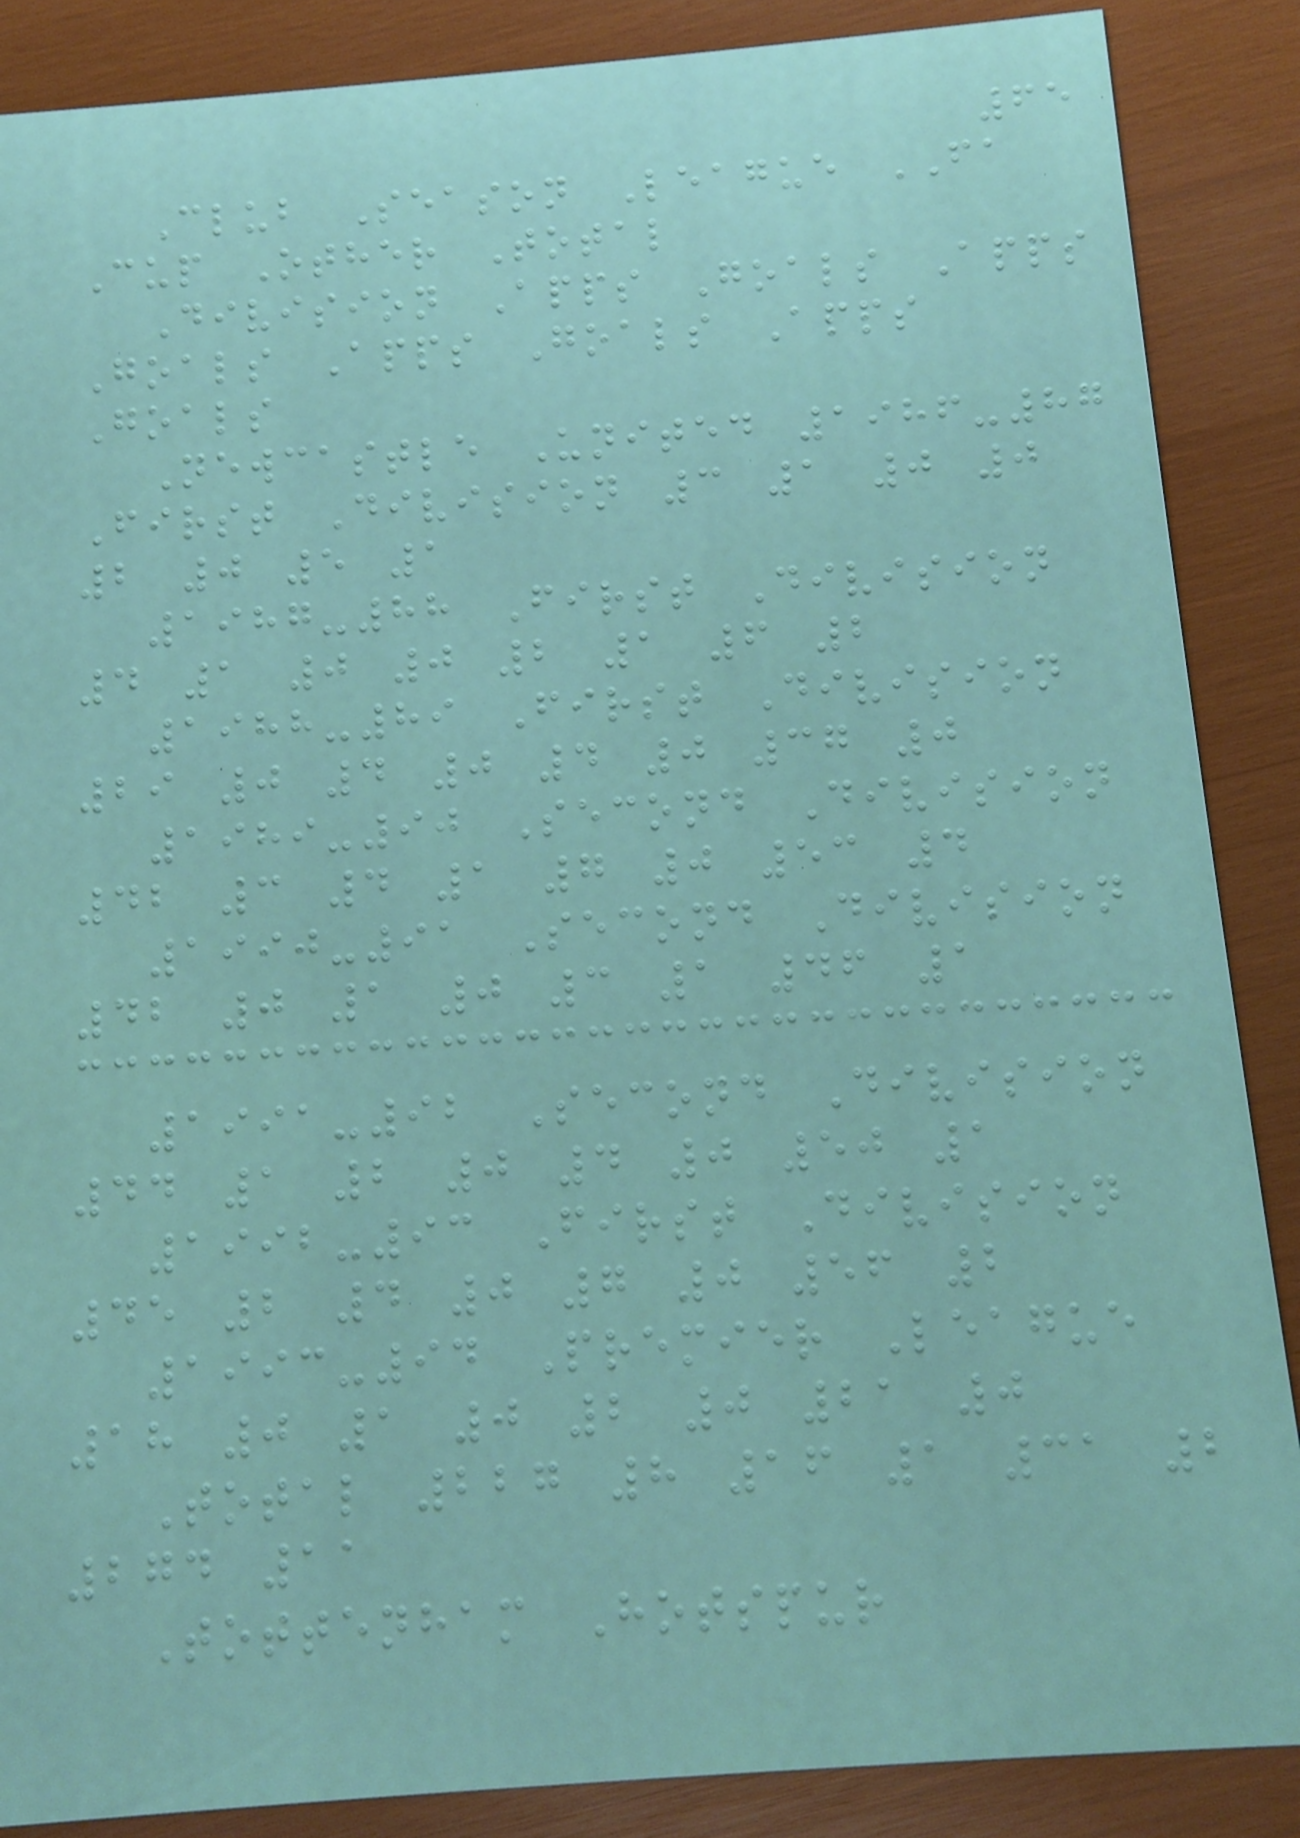65
Club Season League FA
Cup Other Total
Division Apps Goals Apps
Goals Apps Goals Apps
Goals
Newcastle United 1986-87
First Division 3 1 0 0
2 0 5 1
1987-88 First Division
4 1 0 0 2 1 6 2
1988-89 First Division
29 0 4 0 4 0 37 0
1989-90 Second Division
42 3 4 1 7 0 53 4
1990-91 Second Division
42 0 1 0 3 1 46 1
1991-92 Second Division
44 1 2 0 4 0 50 1
1992-93 First Division
45 2 4 0 7 0 56 2
1993-94 Premier League
18 0 1 0 2 0 21 0
Total 227 8 16 1 31 2
274 11
Tottenham Hotspur
